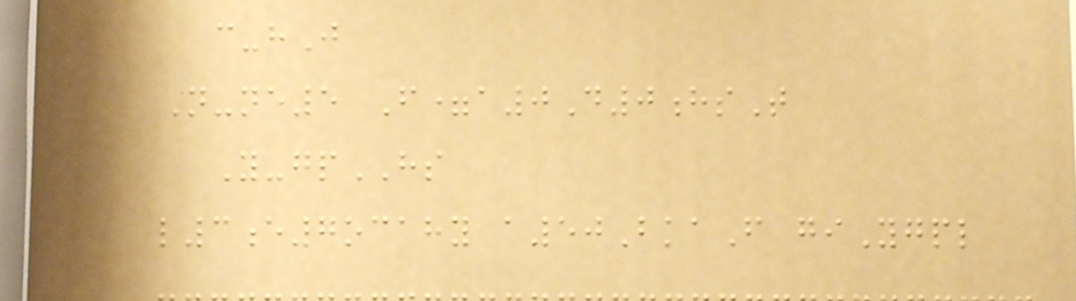c-hJ
N-ne5 F=a0D0hsT
Y-gpHS
l3e7ocahy a50BkaF giYgpl
